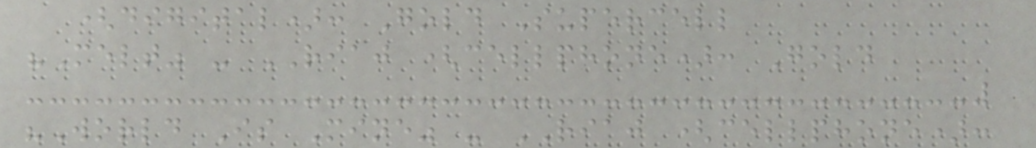(digital): Gold Supercell
"Melt" - RIAJ (cellphone): Gold
"World Is Mine" - RIAJ (cellphone):
